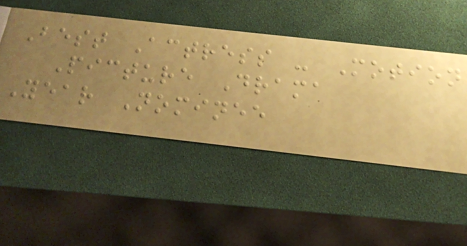Best Actress - Motion
Picture Drama
Year Nominee
